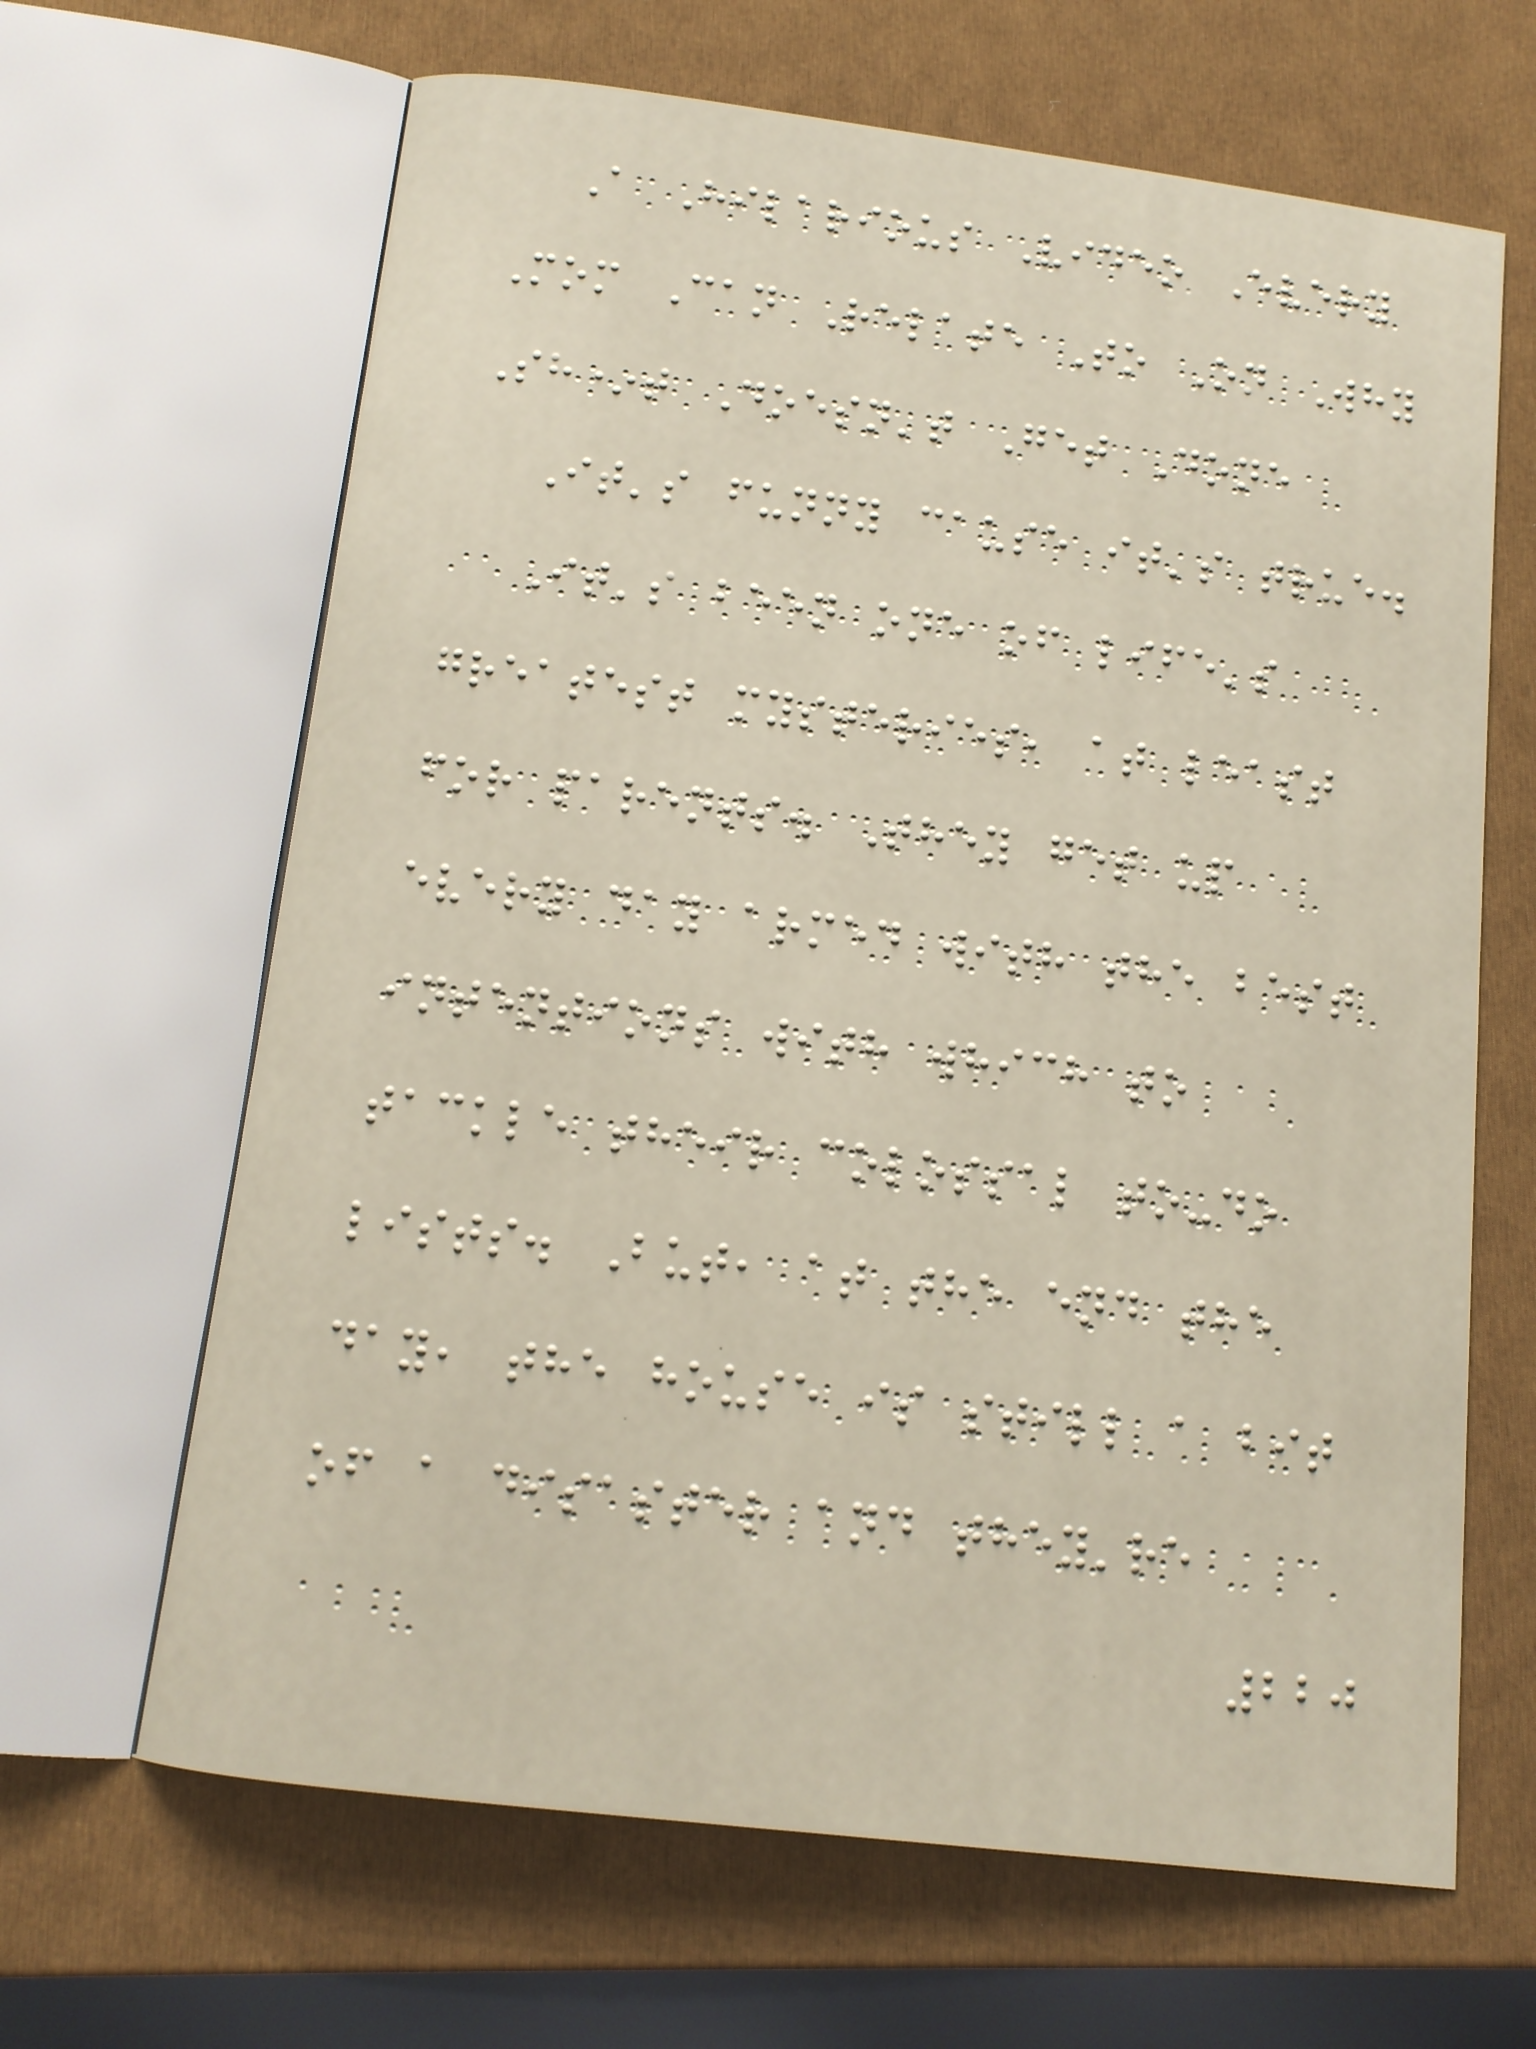A Hilarious Video Every
Mom Can Relate To On Why
Sh*t Doesn't Get Done
It's funny cause it's true.
It's been one of life's
greatest mysteries, at least
for parents. They get up
every day armed with the best
intentions with which to
tackle their colossal to-do
lists. But, at the end the
day, the house is still a bit
of a disaster and they're
220
